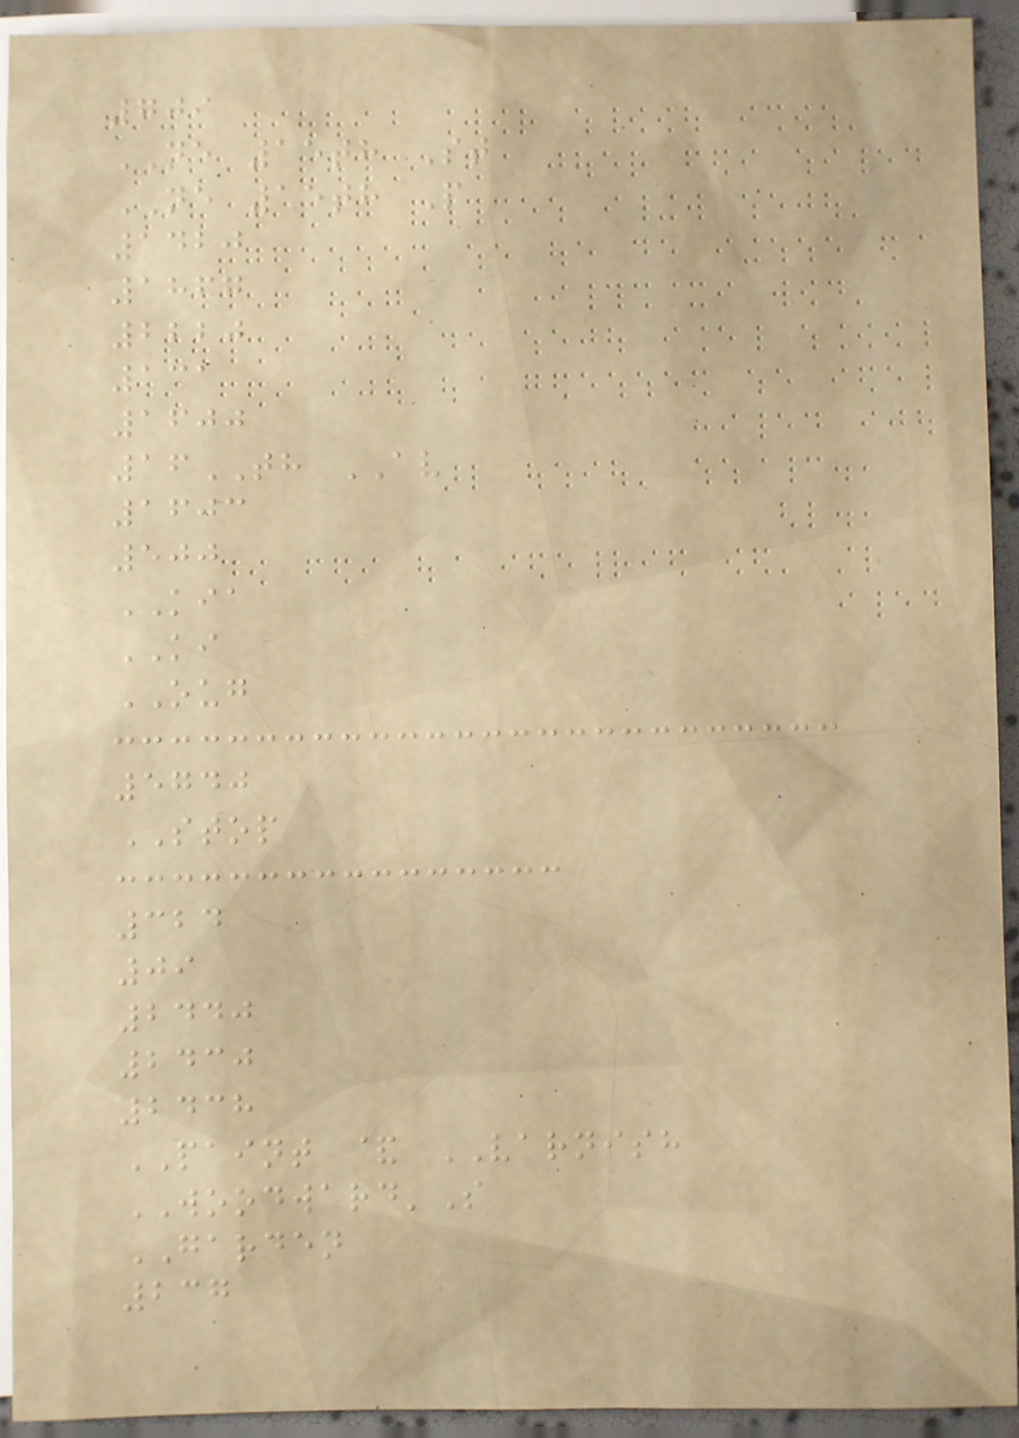709
NE 15th St
NE 15th P
1420
1867
2220
131
1600
16TH AV
1603
500
KIA
KI
OUG
5740
STOP
324
09
2440
2430
2438
PAINT & VARNISH
WOODWARD'S
GARDEN
237
